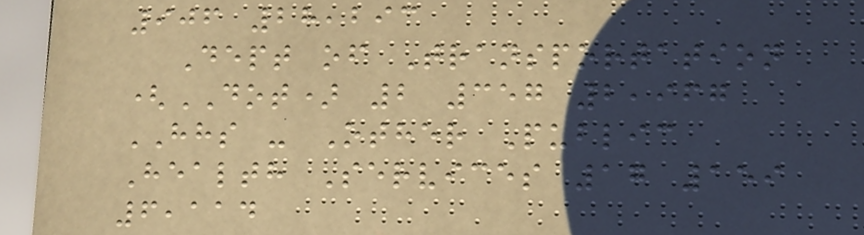906 28,293
Dept of Transportation
(DOT) 2 357 2,967
HHS - Other Public
Health Services 17 159
6,114
